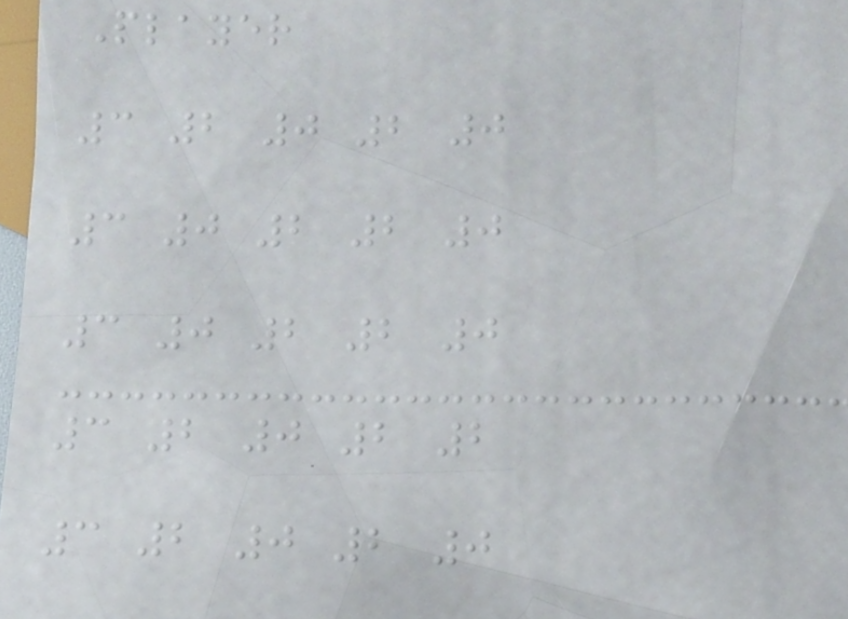Player
3 2 0 2 0
3 0 2 2 0
3 0 2 2 0
3 2 0 2 2
3 2 0 2 0
